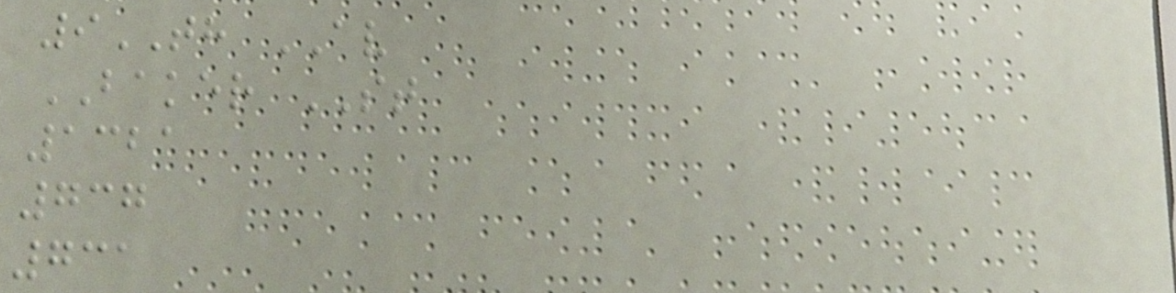9TH AV
BAKER ST
1321
737
731
